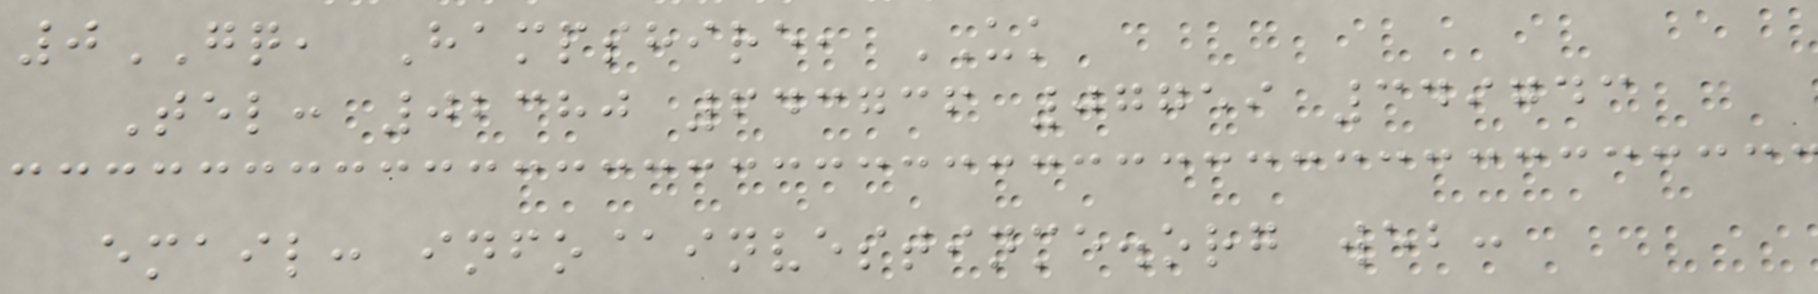0GQ, Hampshire, UK
Tel: 02380 643736 07759 349743
email: info@investinme.org web:
